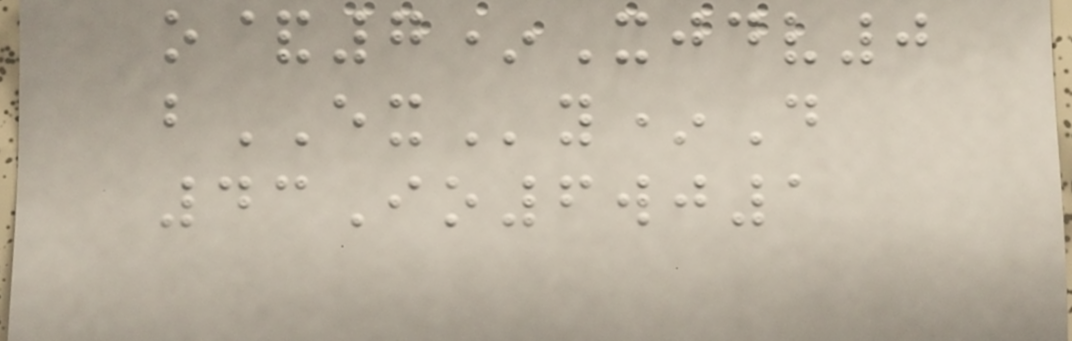o&7*Xjdv0
bEXy*D
43Io6wj1
